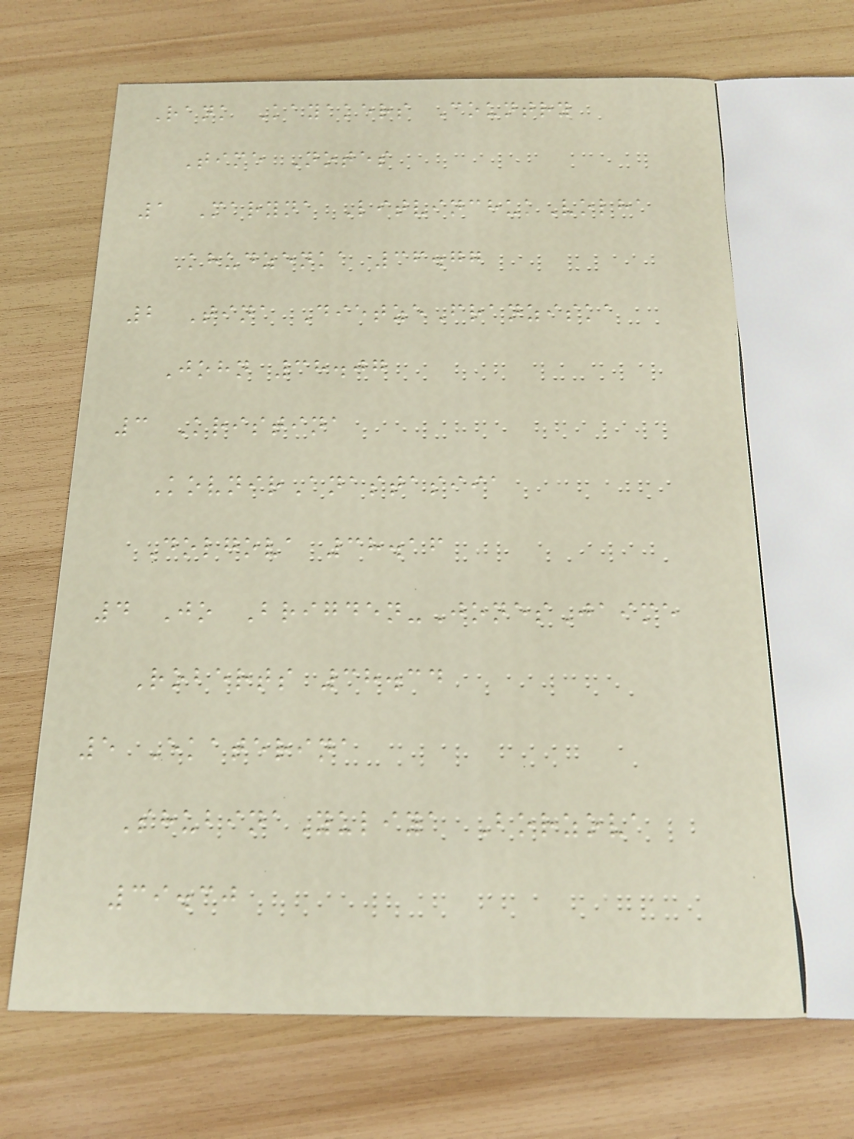Rank Kayakers Country
Time Notes
1 Maryna LitvinchukVolha
Khudzenka 36.77
2 Tina DietzeFranziska
John 38.07
3 Kristina
KovnirAnastasiia
Dolgova 38.16
4 Jo Brigden-JonesJaime
Roberts 38.34
5 Ekaterina
ShubinaYuliya Borzova
39.30
